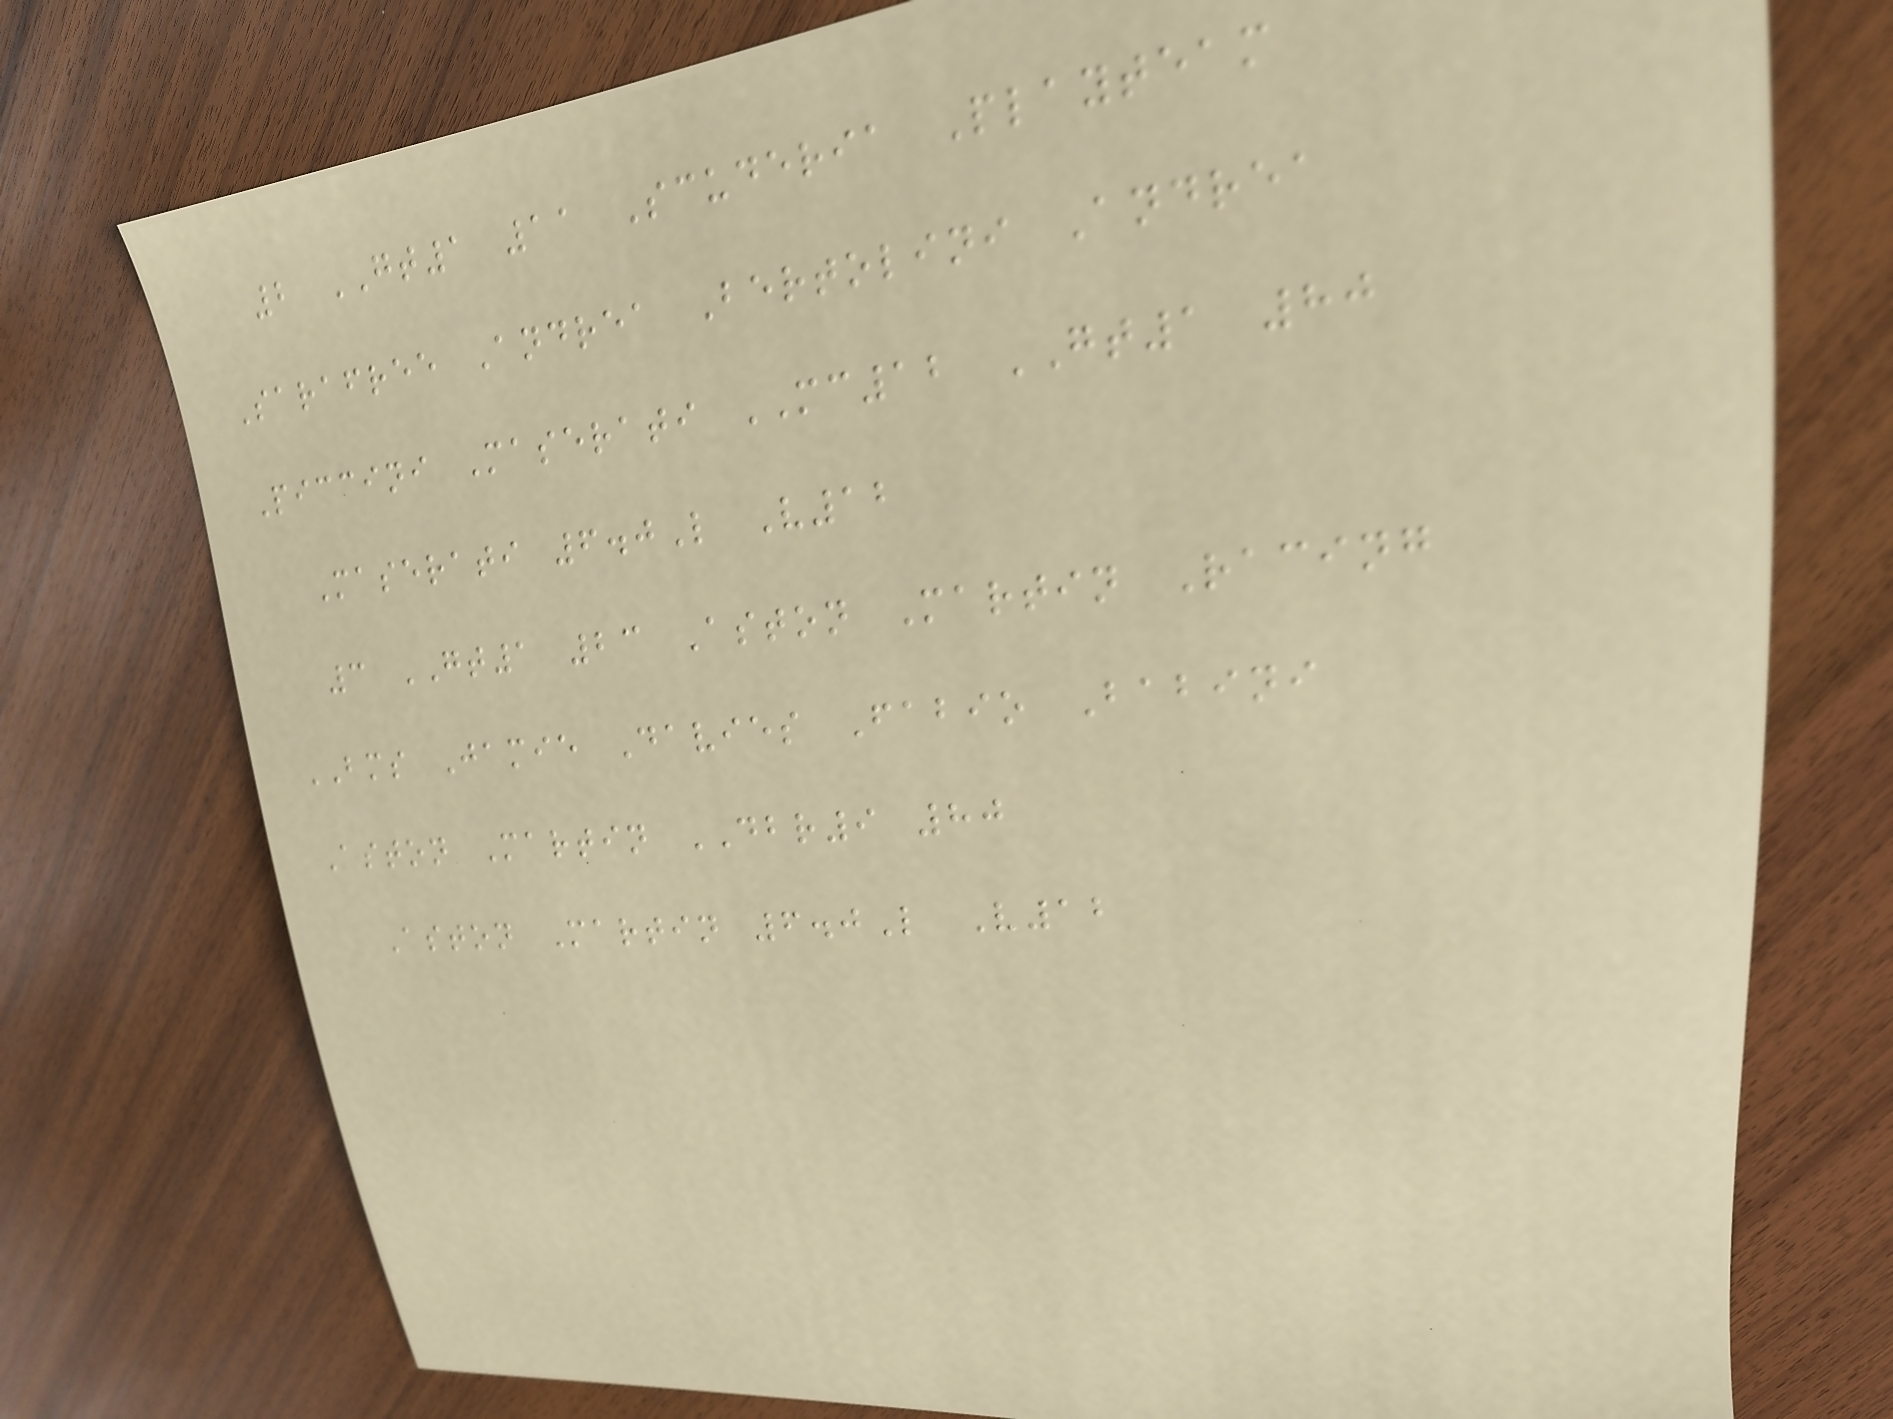2 GT1 11 Scuderia Playteam
Sarafree Andrea Bertolini Andrea
Piccini Maserati MC12 GT1 80
Maserati 6.0L V12
3 GT1 23 Aston Martin Racing
BMS Jamie Davies Fabio Babini
Aston Martin DBR9 80
Aston Martin 6.0L V12
